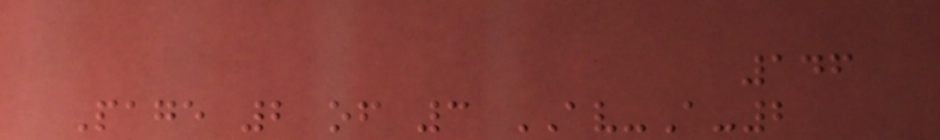146
Page 2 of 3 AV-A-2
